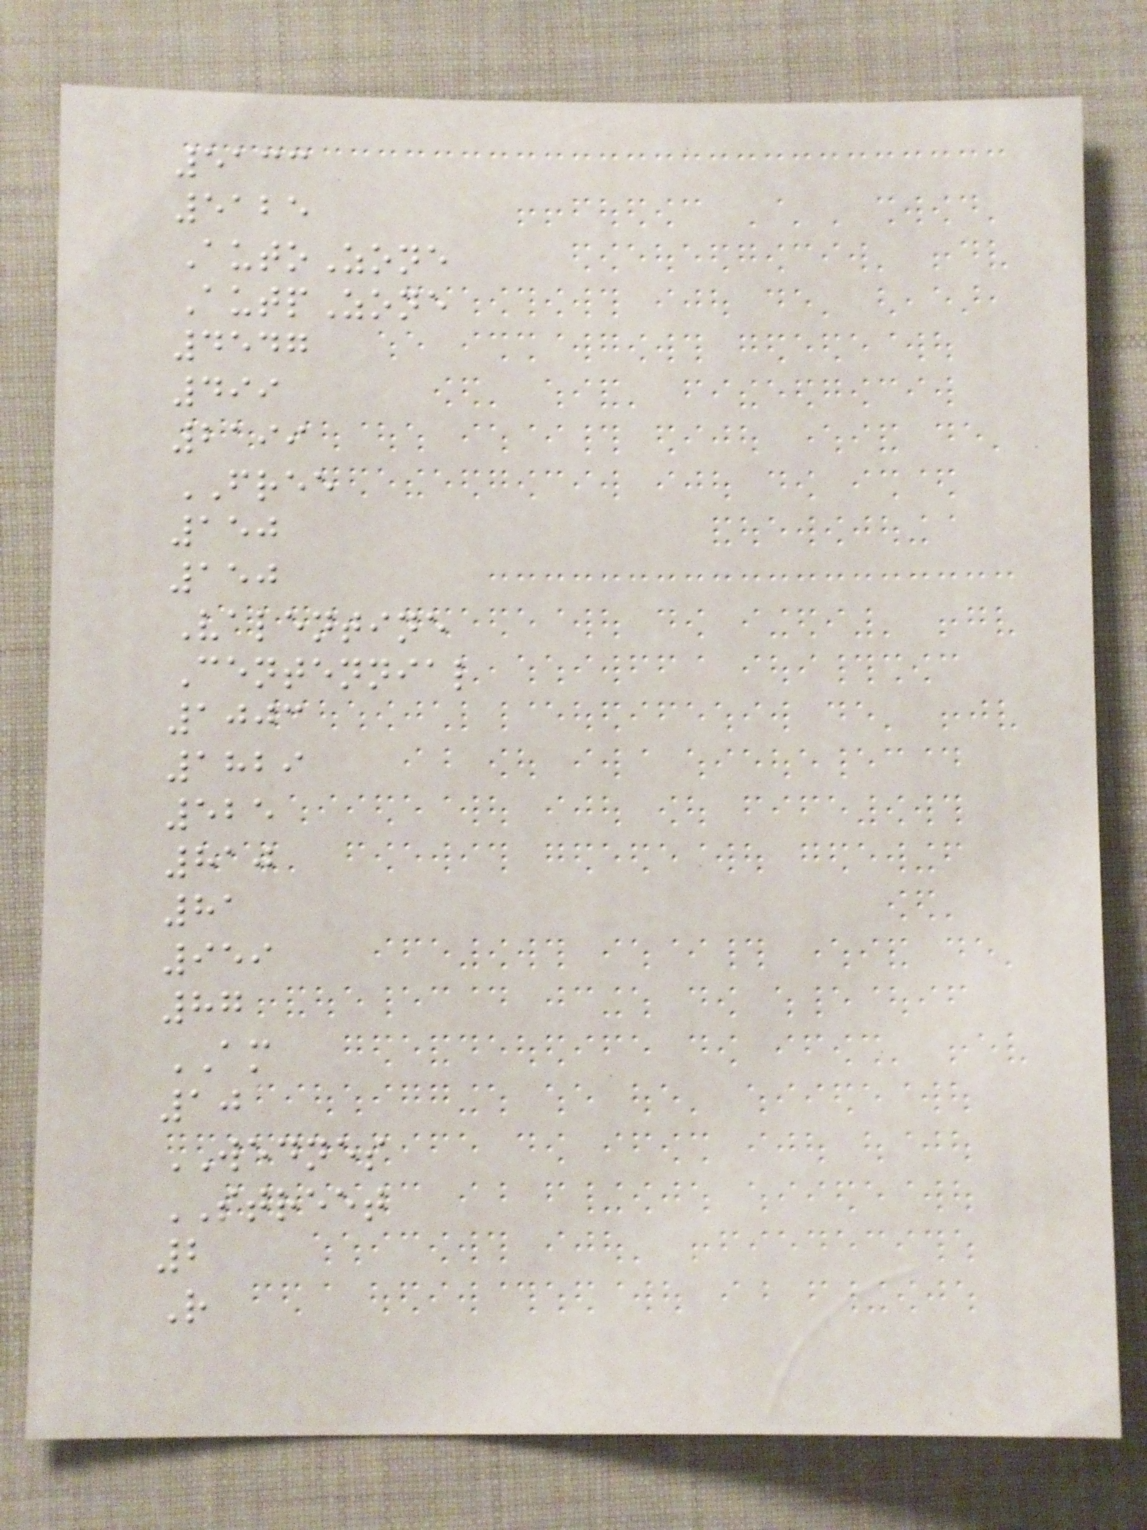5133
5125
AutoZone
AutpZone
4547
499
2199
FREE
150
150
Valentine
Centennial
1003
1829
525
810
81
959
87
AM
10
WEDNES
STREET
2
R
